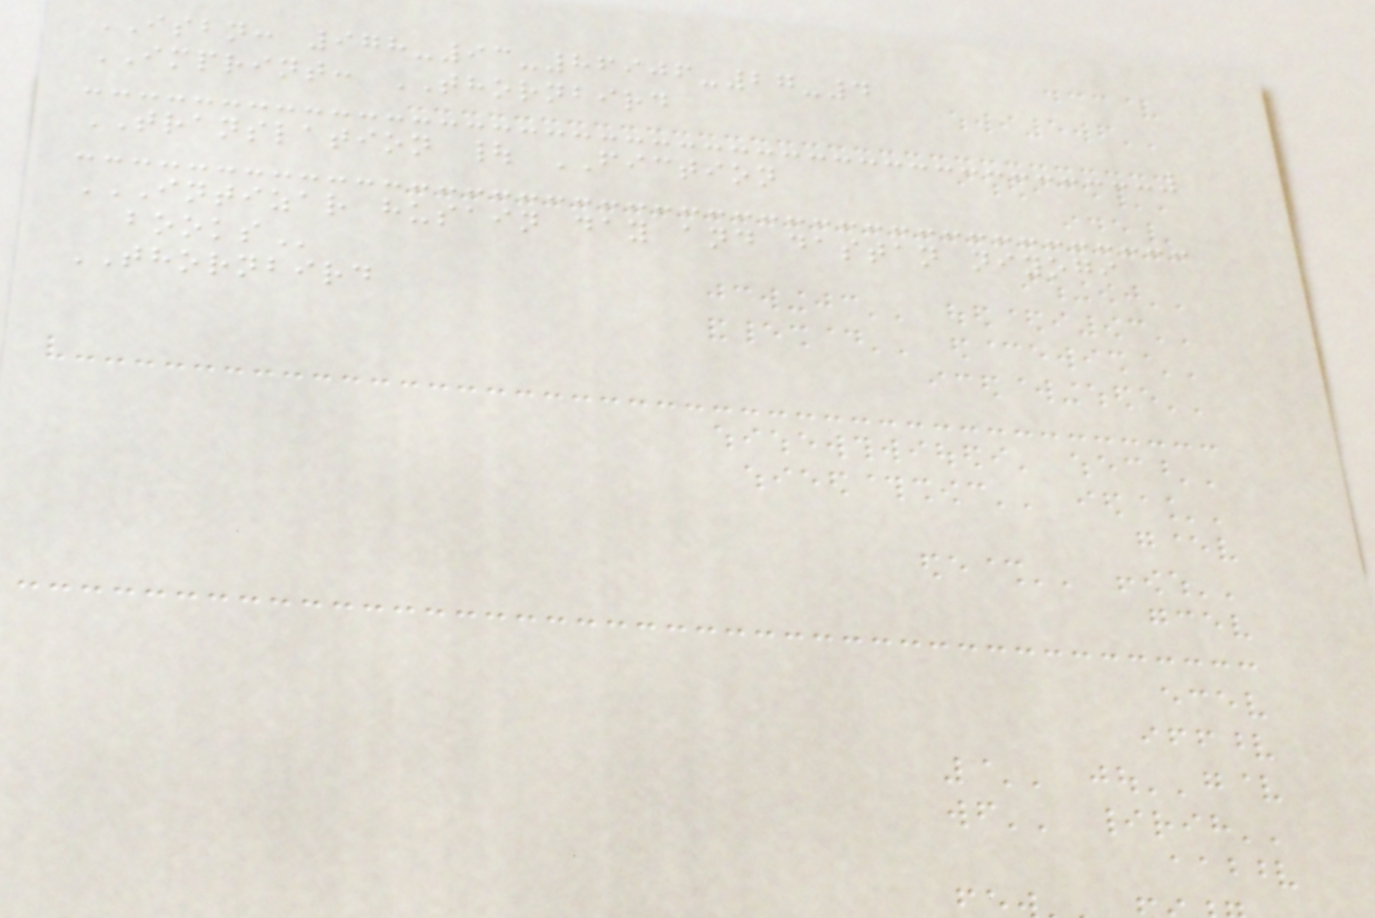ISBN: 978-93-86906-27-4
IMPRINT: THORNBIRD
TRANSLATION | FICTION
INTIZAR HUSAIN DAY AND DASTAN NIYOGI
BOOKS
THORNBIRD
